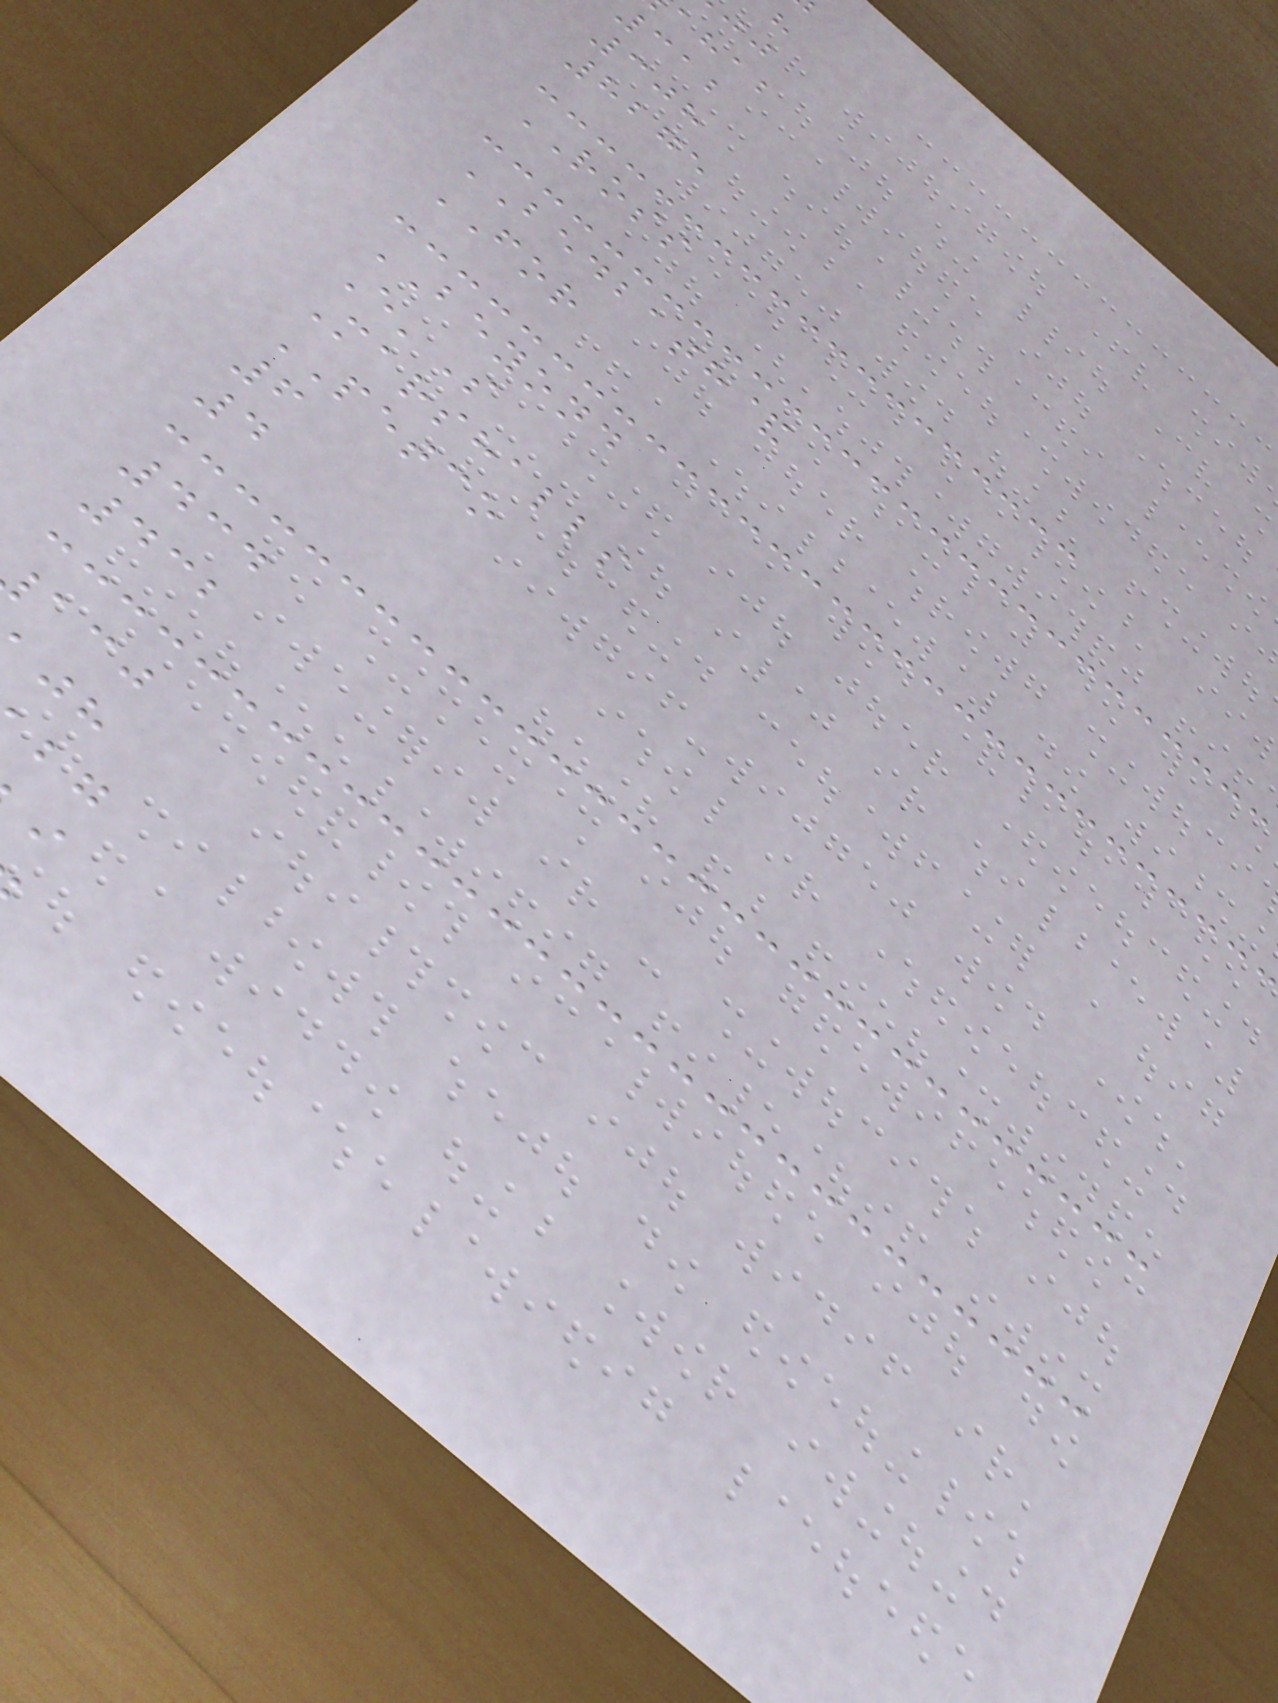ahab
312
308
8275
ROSS
BEDBATH&
FOR
BEYOND
E'S
Marshalls
PETCO
6
4
434
432
